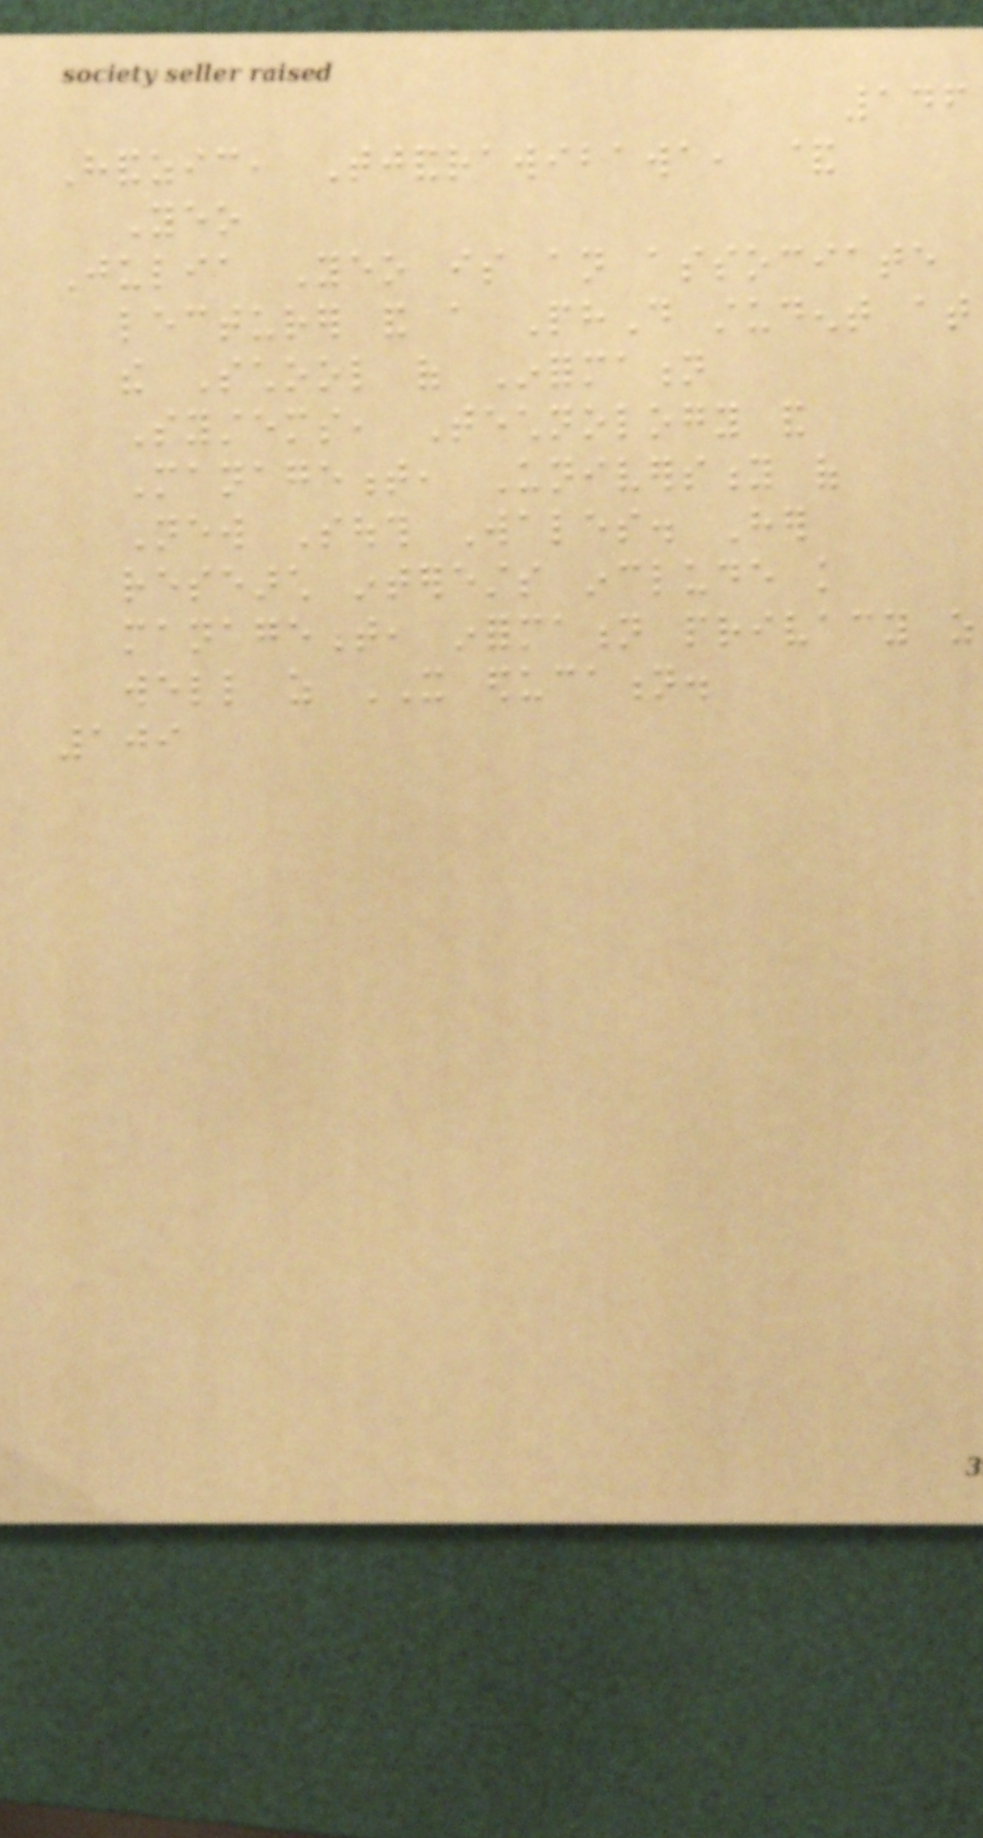146
Handzic, Tjandrawibawa, &
Yeo
Julia Yeo is an associate
lecturer and a PhD student at
the School of Information
Systems, Technology and
Management, University of
New South Wales. Her
research interests include knowledge
management, information privacy as
well as IT education.
109
